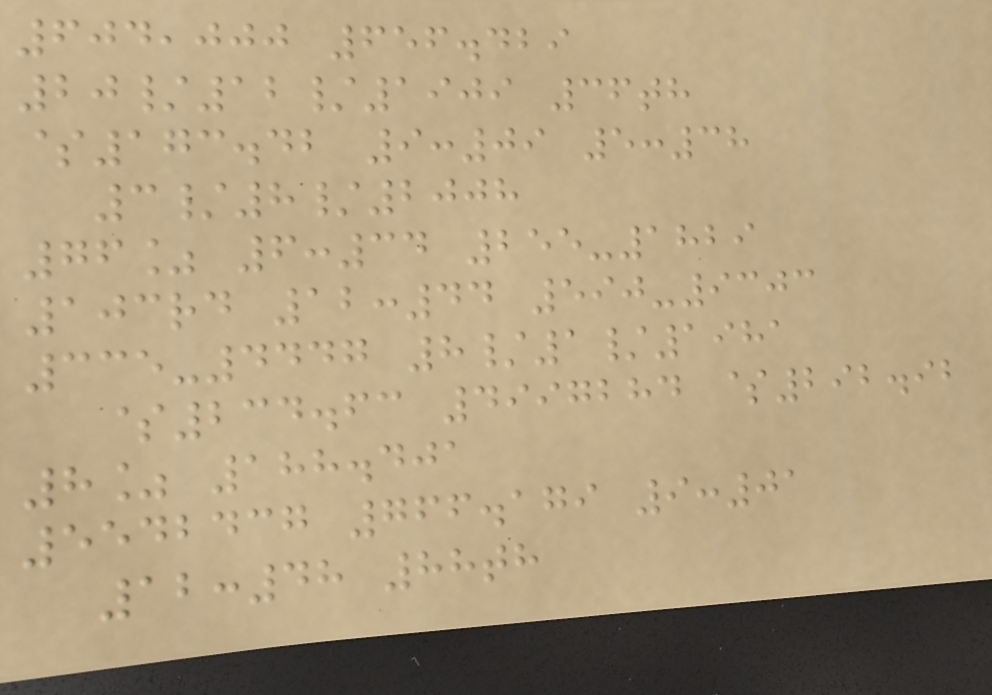604,000 656.429
20/12/1909 36th
$173.42 9:09 5:38
3/8/2008
76% 6:34 255-1829
103rd 12:44 590-9303
335-4447 8/1/1981
$234.63 4997284 $292.92
8% 188.401
5542437 766.179 9:01
12:48 88th
